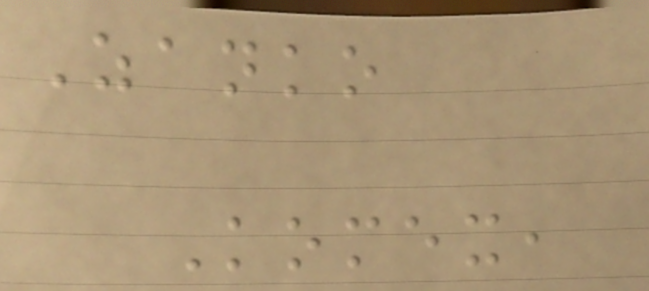Zanko
Komex,
